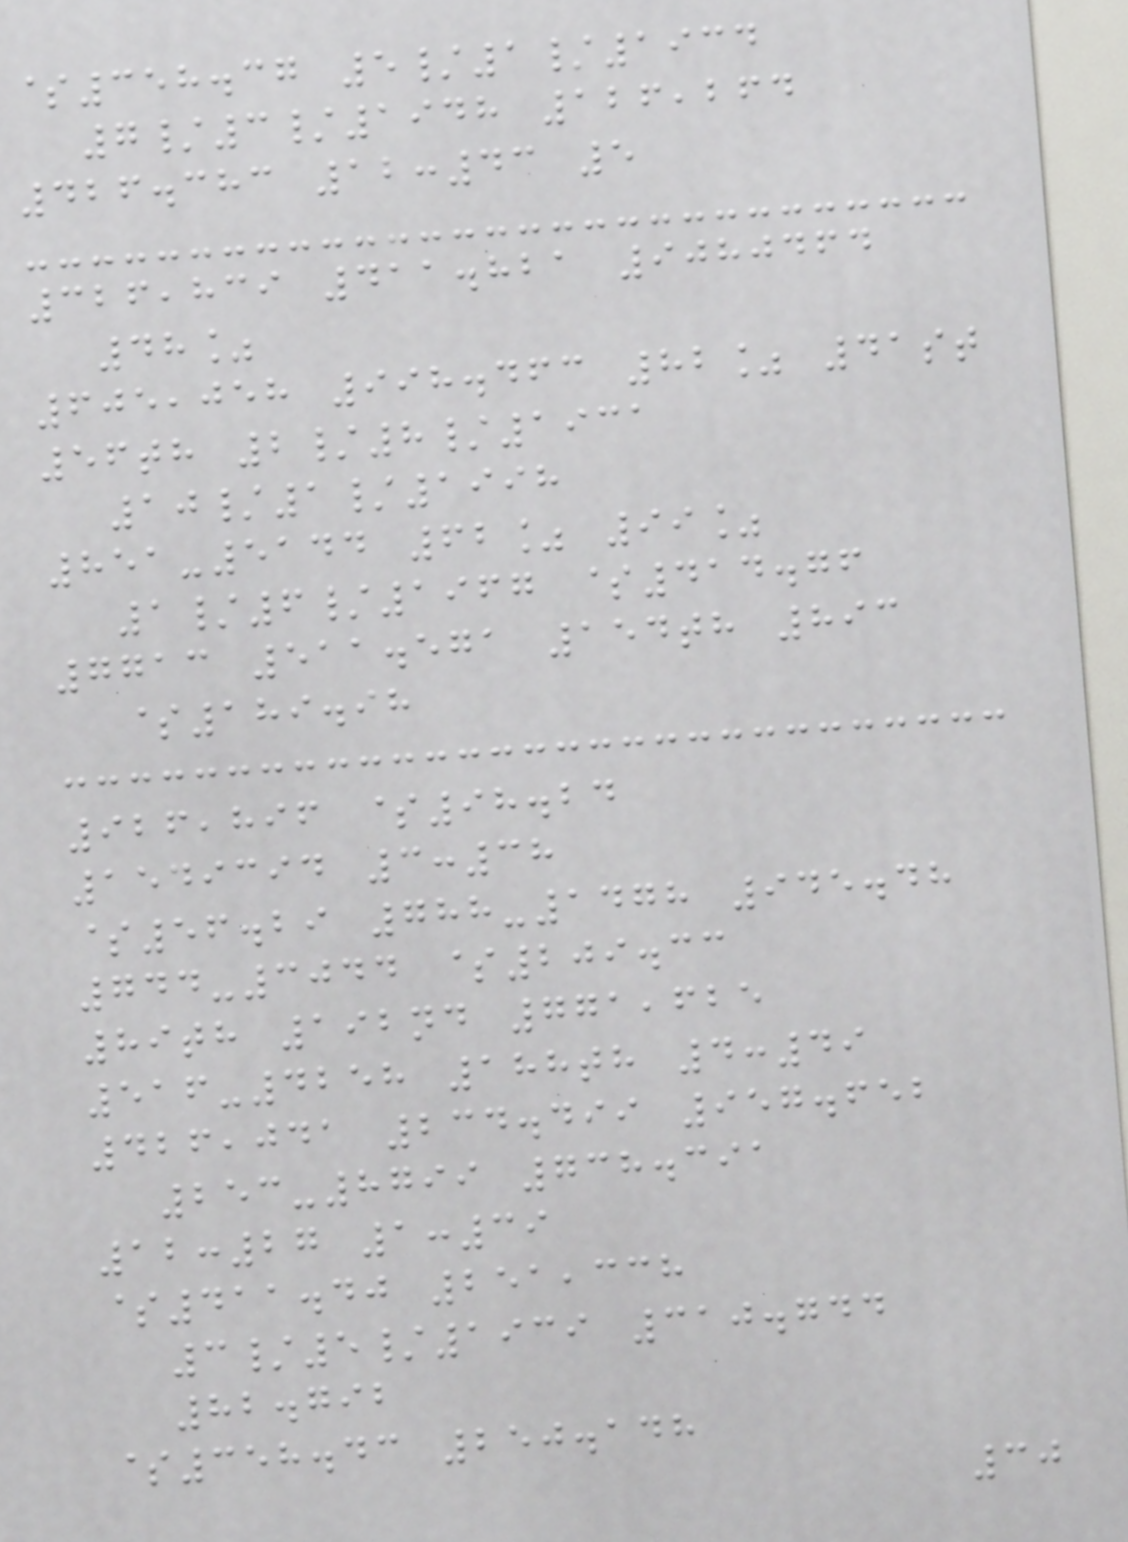$358.37 5/1/1934
7/3/1948 126,264
426.383 12:43 5
326,839 411.821 9080464
48%
605,058 998.463 82% 41st
56th 2/8/1931
10/1/1998
851-5144 62% 99%
1/6/1967 $414.76
7713 511.571 154th 893
$189.98
926,896 $98.24
1549394 3:38
$56.29 788-1478 945.48
744-3044 $209.33
89th 192nd 771,625
516-4258 188th 4:49
426,041 234.499 957.652
253-8799 738.391
12:27 1:39
$411.40 251,338
3/5/1939 310.744
82.792
$358.43 250.148
30
